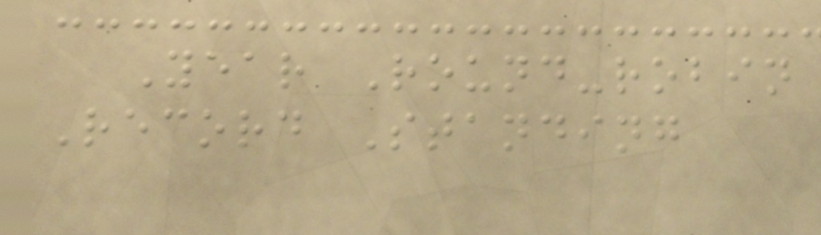Year Round-robin
Record Standing
